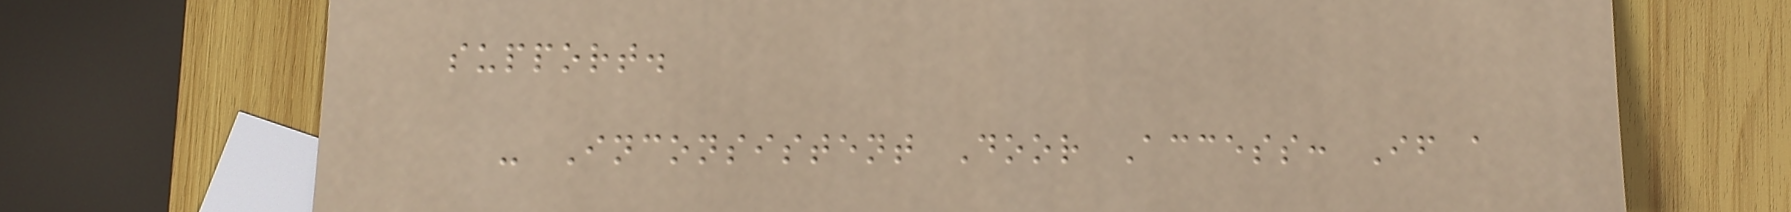support.
- Inconsistent Door Access: If a
